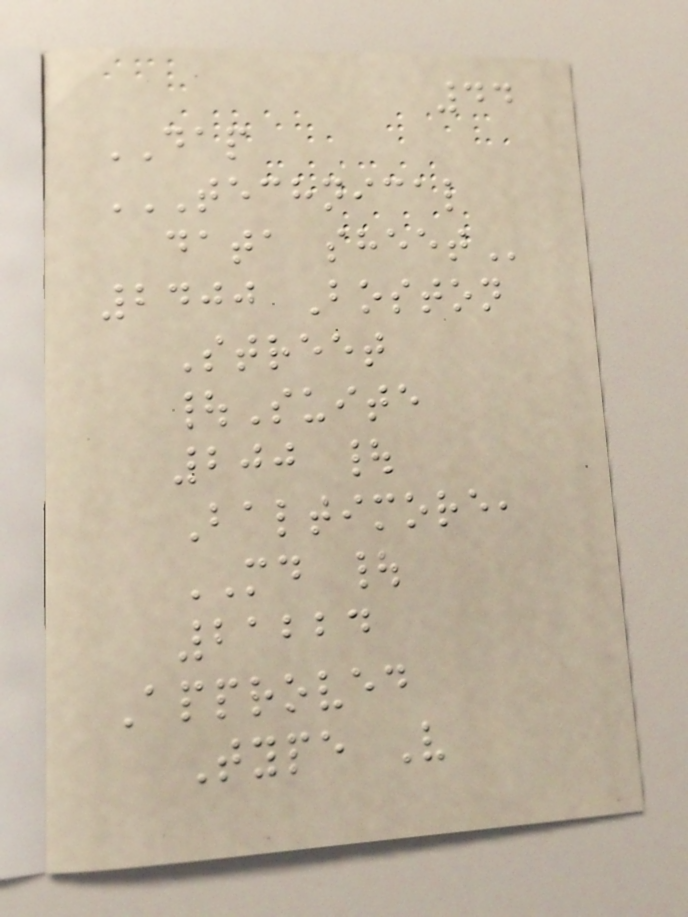44
DAP
TECHNICAL
DATA SHEET
2400 Boston
Street
|Suite
200 |
Baltimore,
MD |
21224
Approved
Type V
